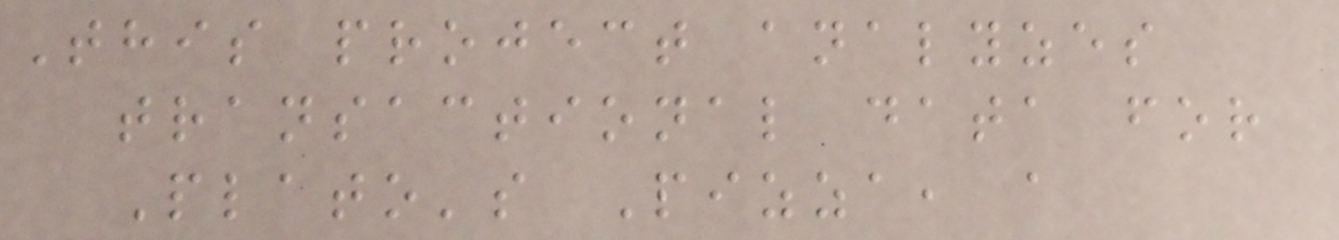This project analyzes
transactional data for
Plato's Pizza, a
